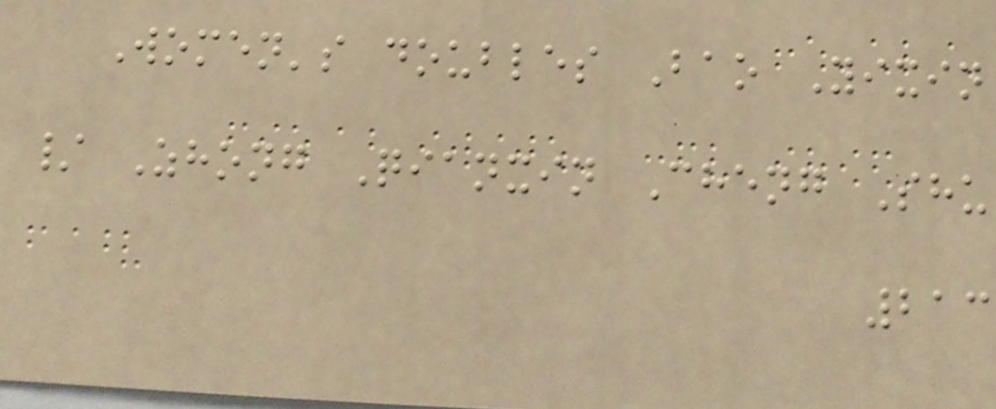Women's doubles Bao Yixin
/ Zhong Qianxin Cheng Shu
213
